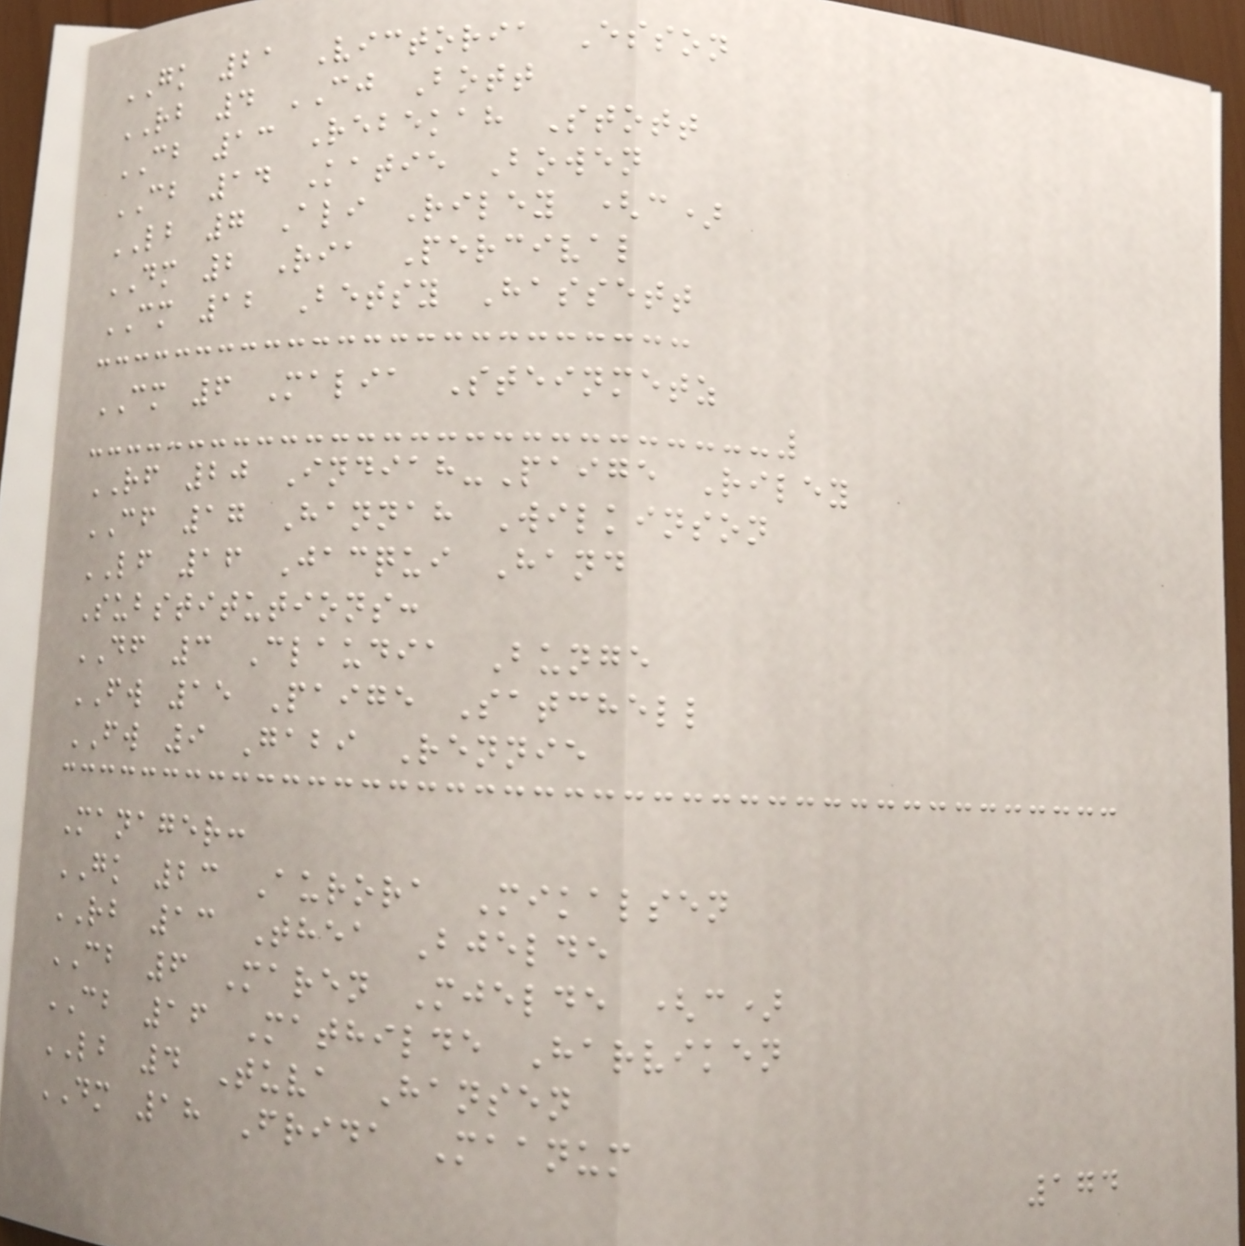GK 21 Victoria Esson
RB 4 CJ Bott
CB 13 Rebekah Stott
CB 14 Katie Bowen
LB 7 Ali Riley (c)
DM 2 Ria Percival
CM 12 Betsy Hassett
CM 6 Malia Steinmetz
RF 20 Indiah-Paige Riley
CF 17 Hannah Wilkinson
LF 16 Jacqui Hand
Substitutions:
DF 3 Claudia Bunge
FW 15 Paige Satchell
FW 9 Gabi Rennie
Manager:
GK 23 Aurora Mikalsen
RB 13 Thea Bjelde
CB 6 Maren Mjelde (c)
CB 16 Mathilde Harviken
LB 4 Tuva Hansen
DM 18 Frida Maanum
174
